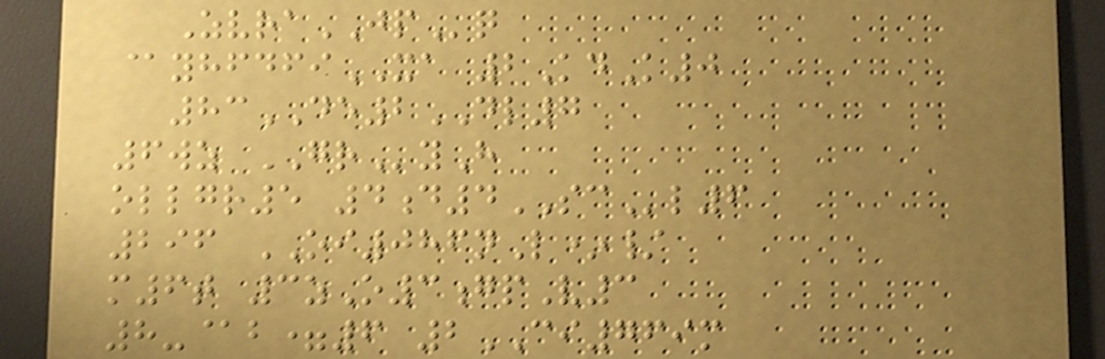ZvraJPq
@yhfdfiXA 2KdK0
83DE2DL7
6wz GRyH
ollgr5 4d4SCl6
296 OI086nL*/
m6t 3zO3gpV3
8-@b=6 2CI769m
